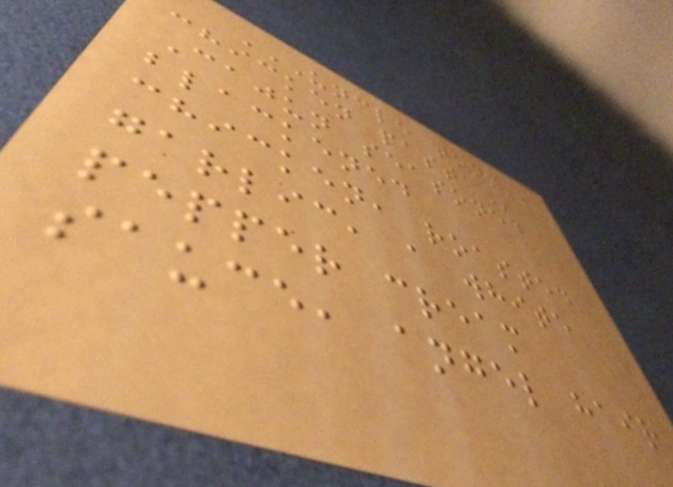UNCLE TONY'S
CHICKEN PASTA
Cajun seasoned
blackened
chicken, roasted
garlic, a white
pepper cream
sauce, angel hair
